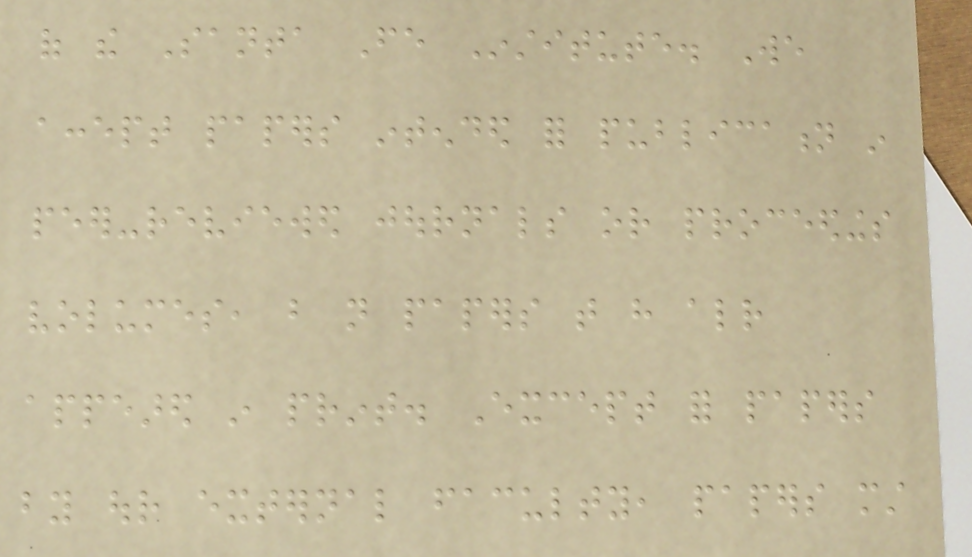of the Santa Fe Institute. We
accept papers intended for publication in
peer-reviewed journals or proceedings
volumes, but not papers that have already
appeared in print. Except for papers
by our external faculty, papers must
